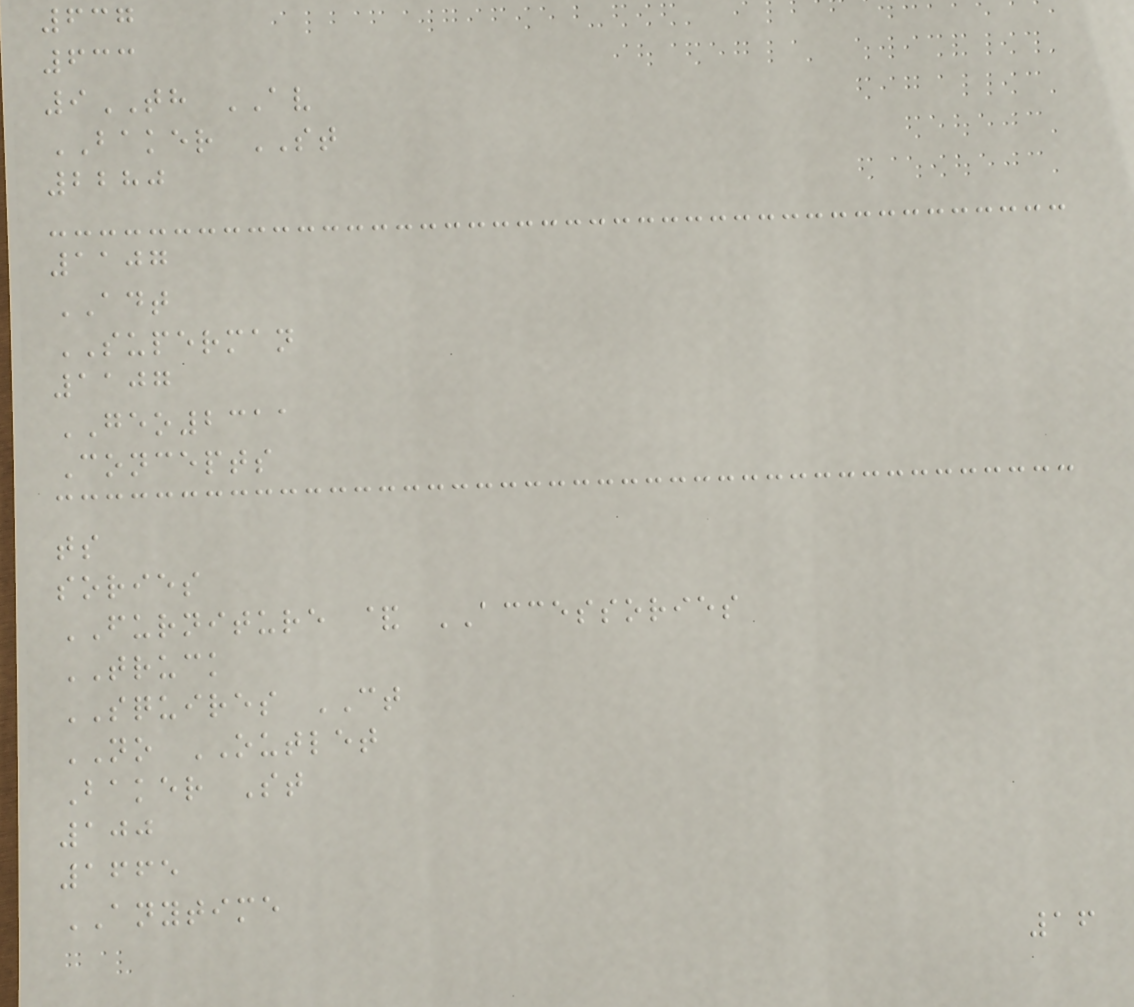637
633
9TH AV
BAKER ST
2280
1107
ADT
SUPERMAN
1107
GEO2311
Concepts
ts
sories
FURNITURE & ACCESSORIES
TRUCK
SQUIRES CT
NO OUTLET
Baker St
100
1665
ANYTIME
16
